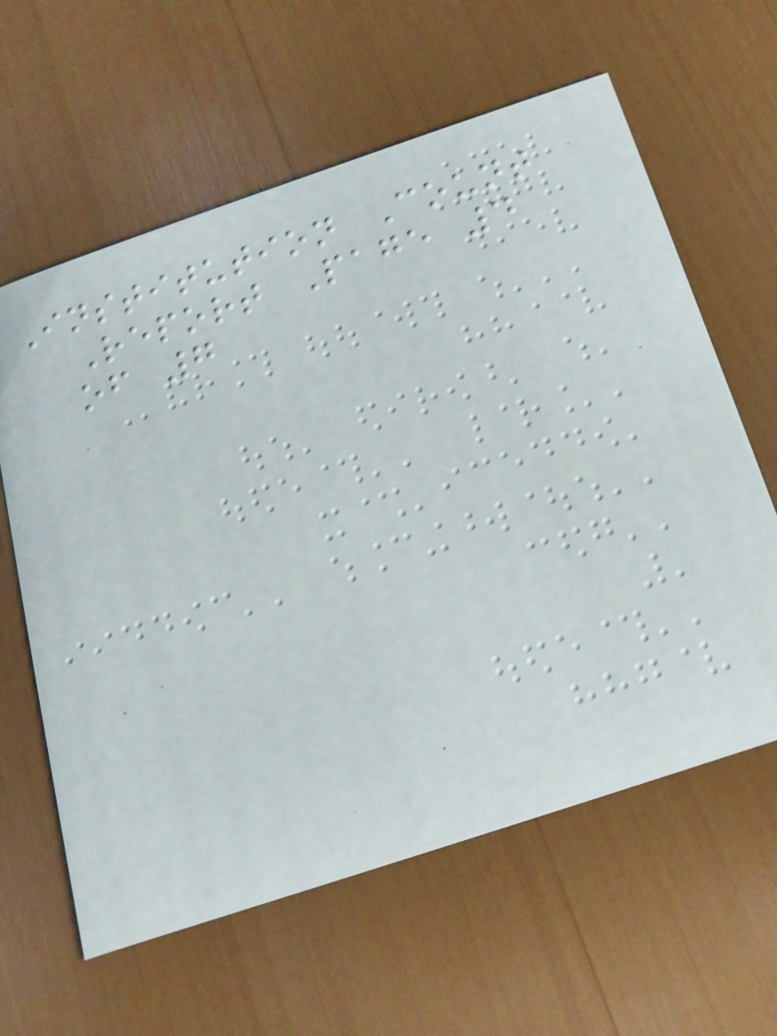Institution Count
Report Page 4
of 7
